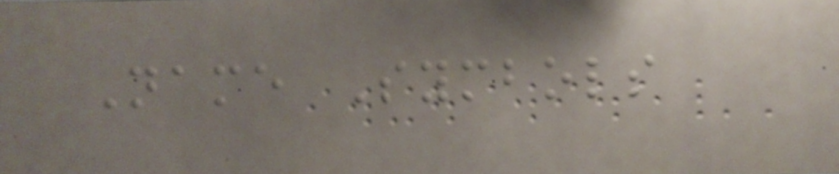Name Symbols
